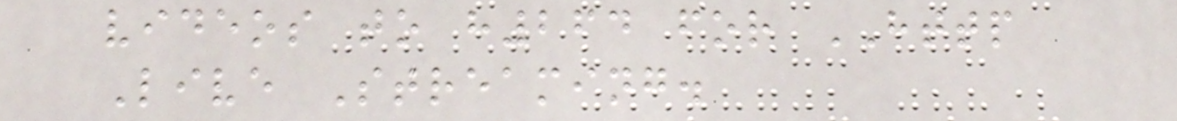videos to h264 for HTTP
Live Streaming.
